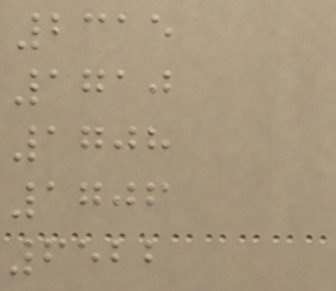2315
1710
1708
1706
6522
